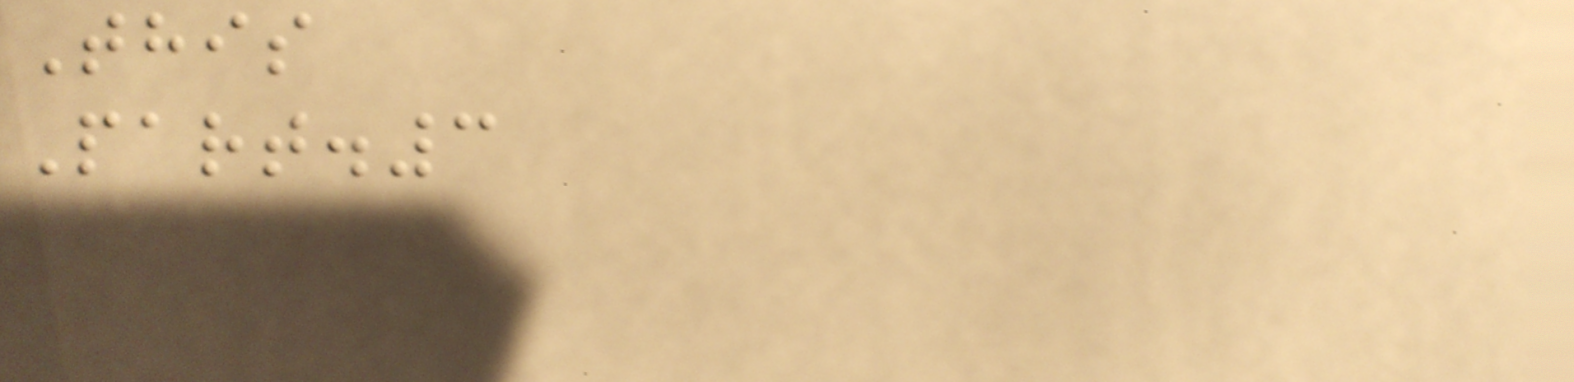This
Part.3
